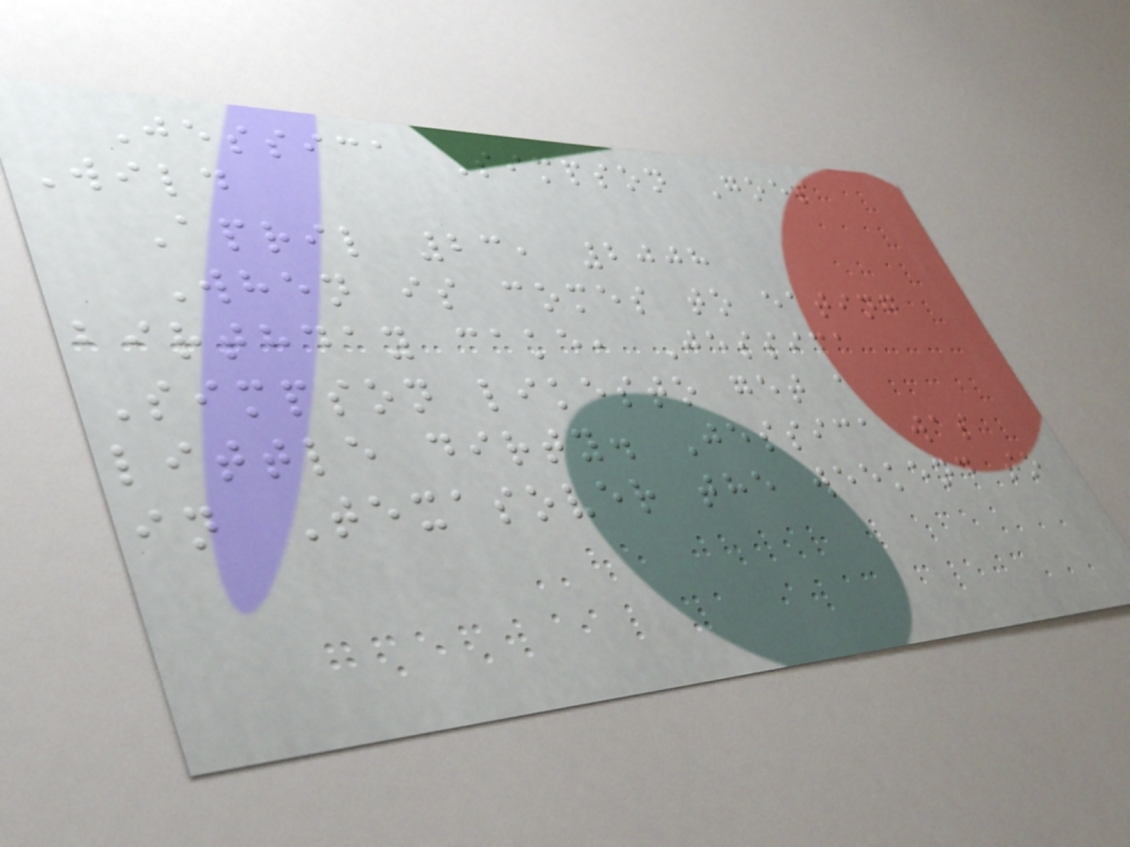Jessica Simpson Goes
Wild
April 23, 2008
When is comes to eating
birthday cake, Jessica
Simpson likesto get a
little dirty. Jessica was
in Texasover the weekend to
